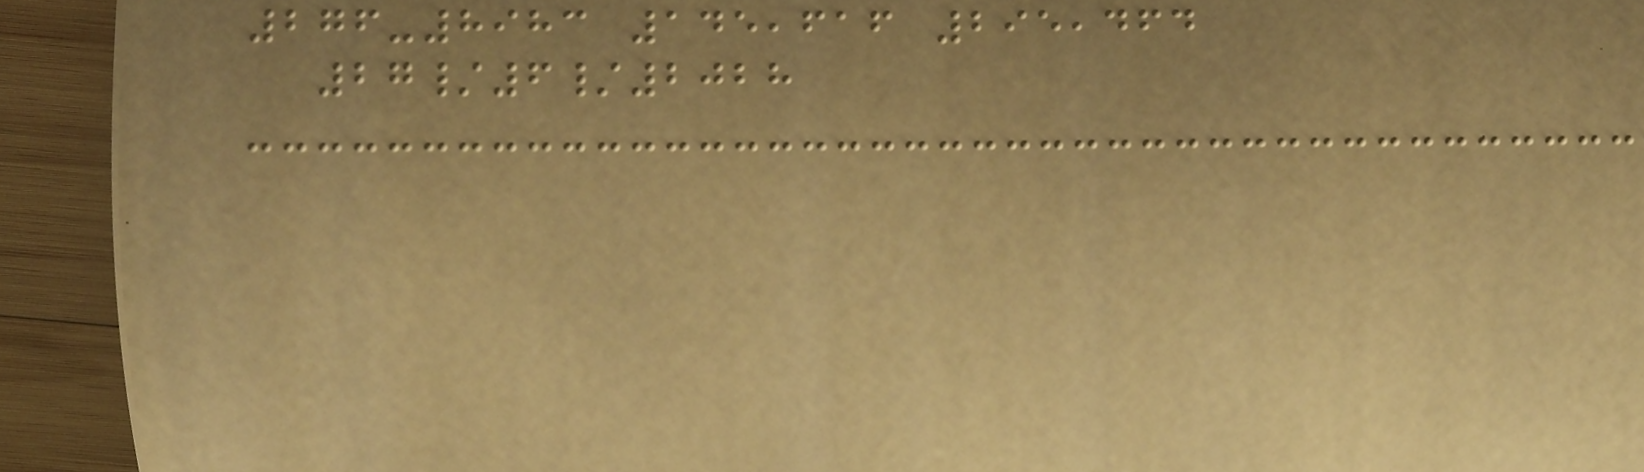276-8983 145,616 295,464
27/6/2028
